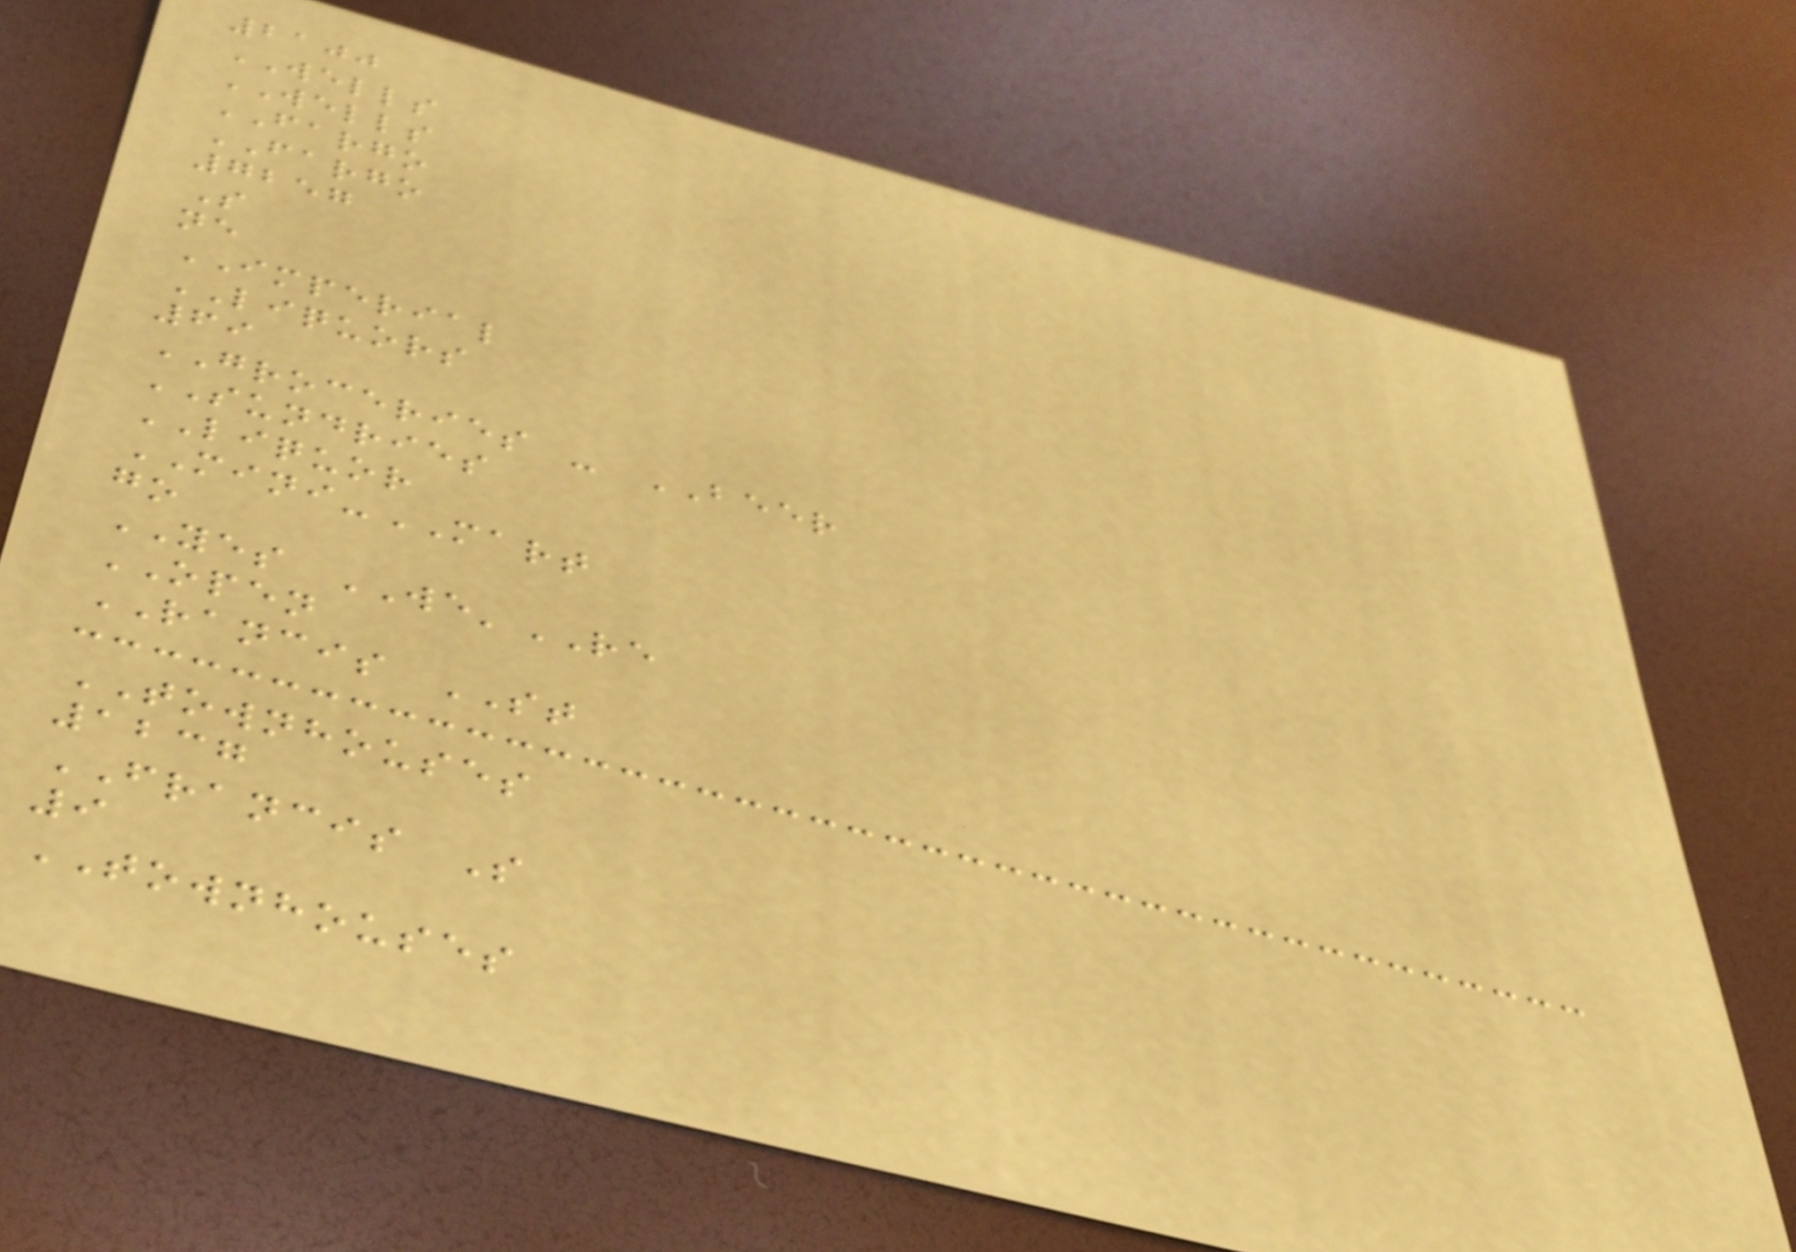2100
WELLS
WELLS
FARGO
FARGO
7257
S
ne
IMPERIAL
LIQUORS
69
GROCERIES - BEER
SUNDRIES
LIQUOR
MINI-MART
go
YES WE'RE
OPEN
RANCIS ST
TOWNHOUSES
1237
FRANCIS S
9
TOWNHOUSES
